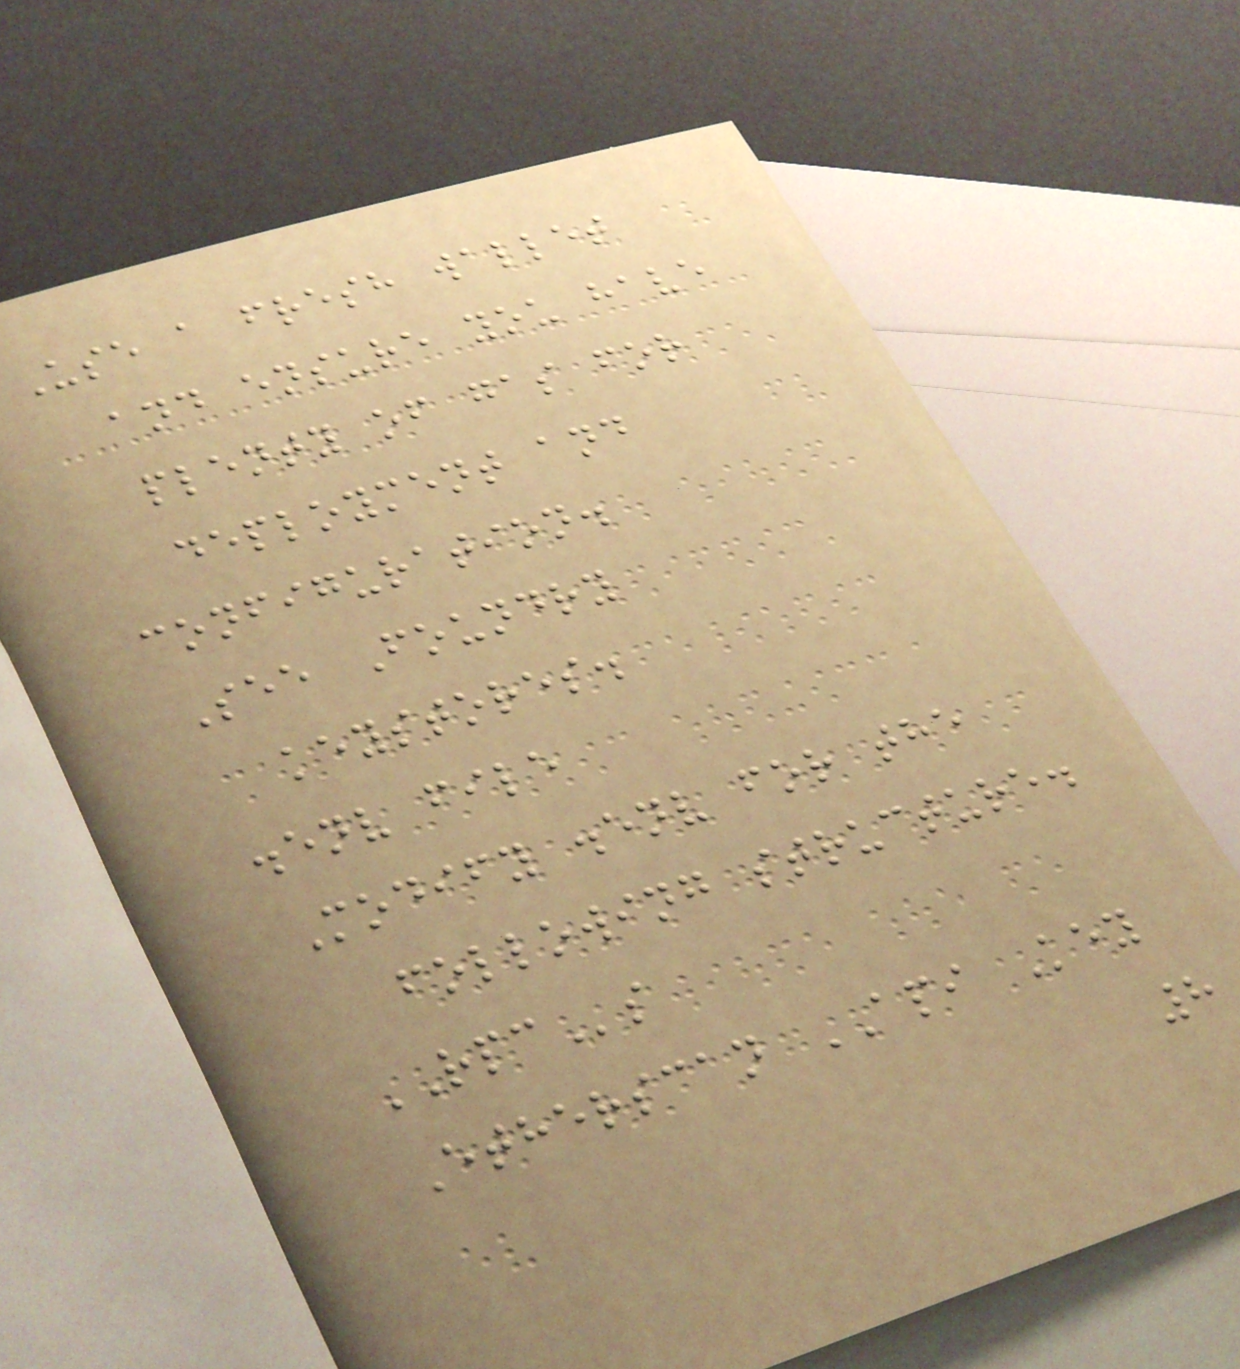Use a fresh wallet
and ensure you have
plenty of gas for
deployment and
configuration.
See Foundry
keystores.
.env file
Modify .env for the
following structure.
RPCs
Etherscan API Key
8
